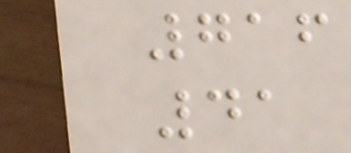716
41
